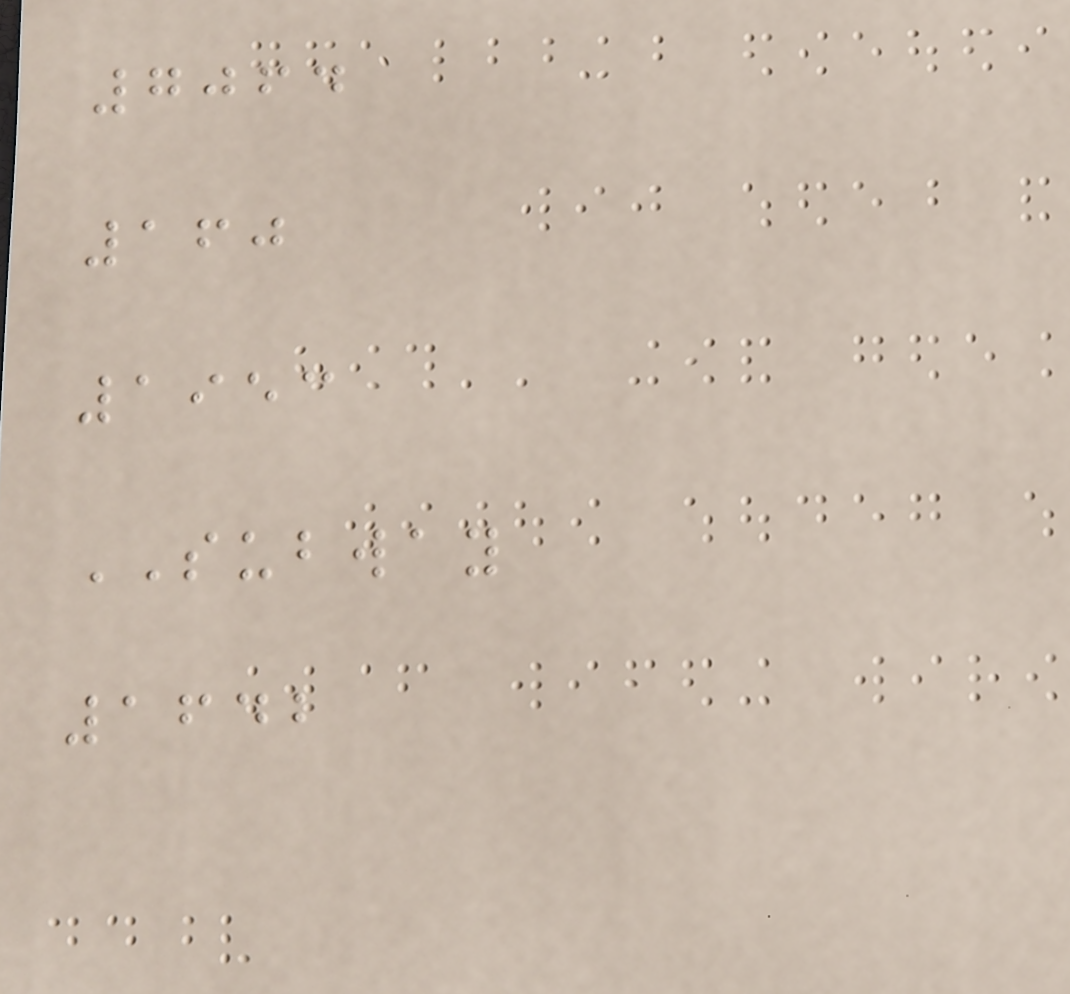7064
160
1953
SUBWAY
1642
